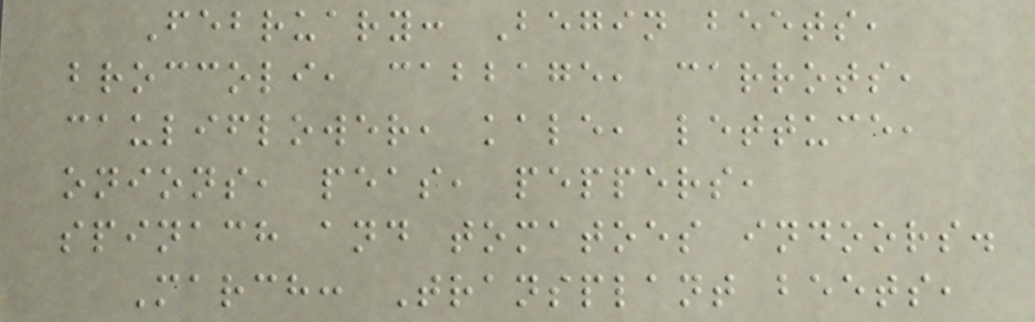February: Begin beets,
broccoli, cabbage, carrots,
cauliflower, kale, lettuce,
onions, peas, peppers,
spinach and tomatoes indoors.
March: Transplant beets,
